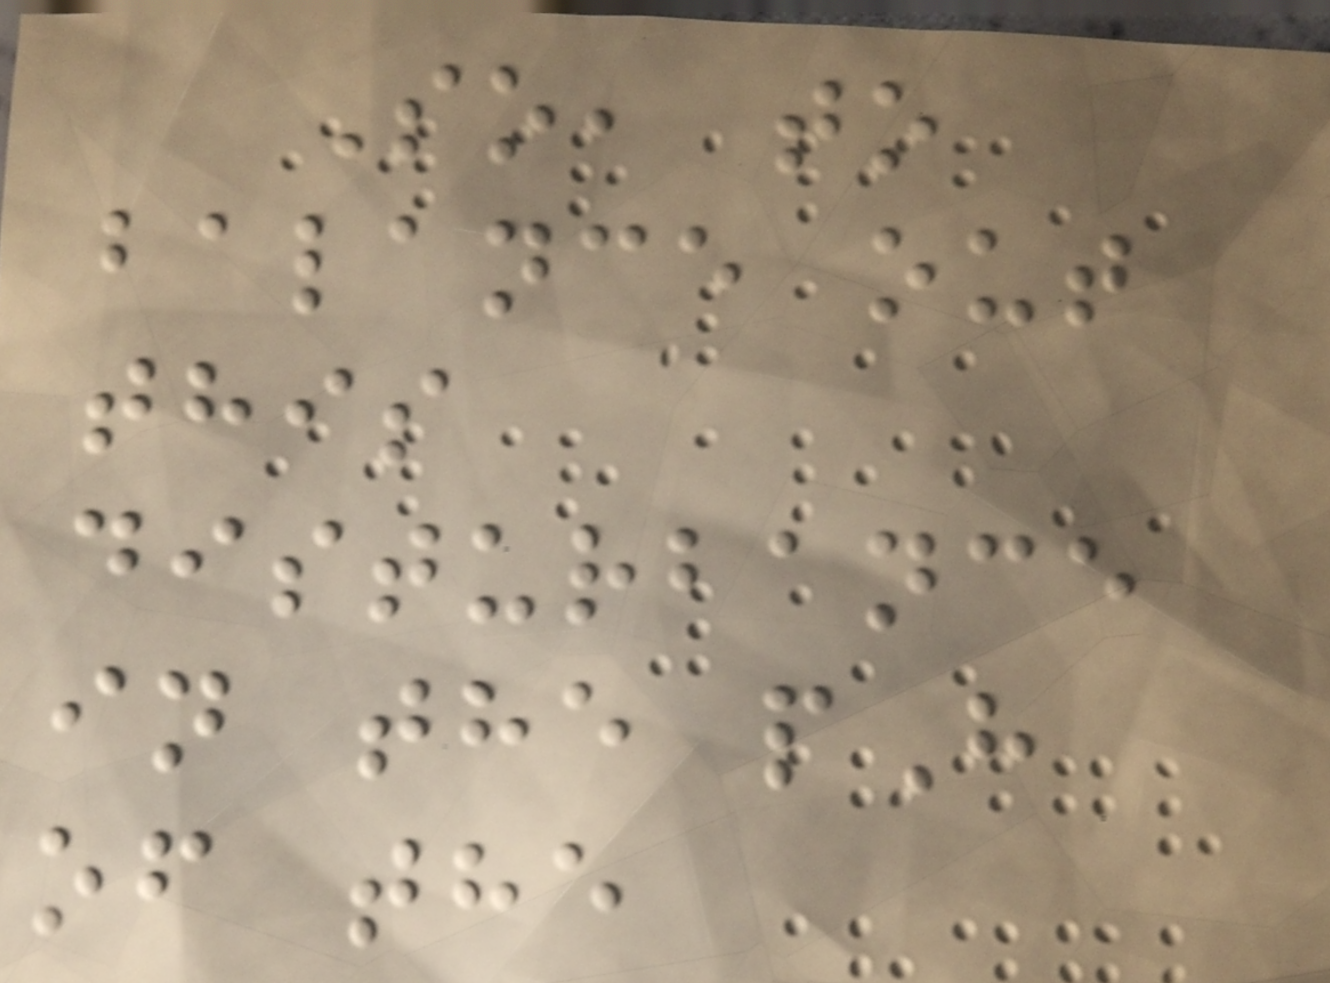So, to
balance out
this
disturbance
in the pH
of the
